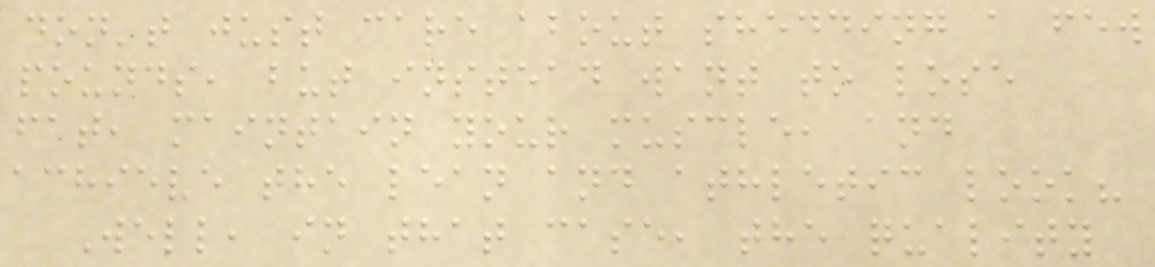don't just care about shedding a few
pounds, but instead want to lose
fat, maintain your muscle, and
achieve the lean and athletic look?
Well, in that case, the quality
